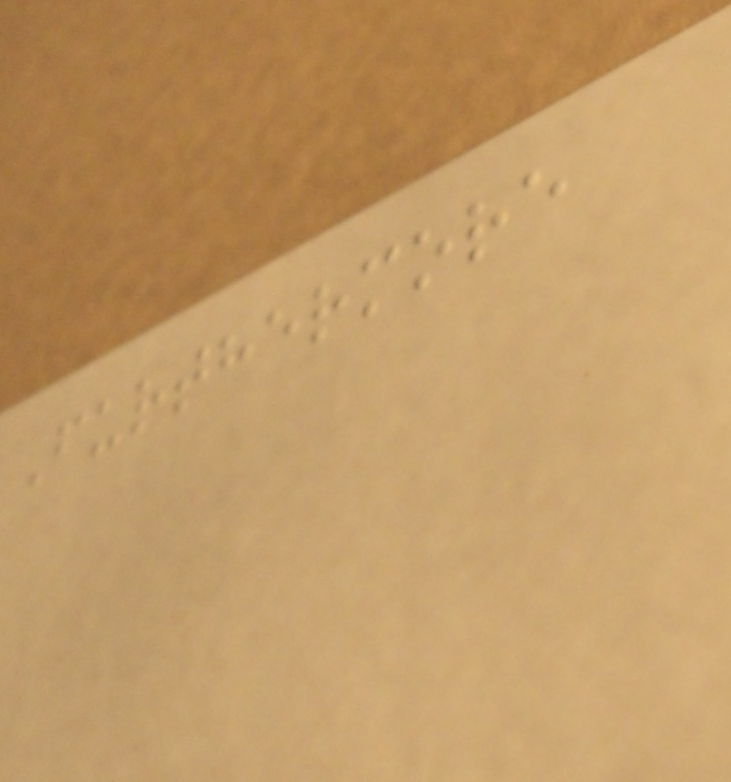Furthermore
